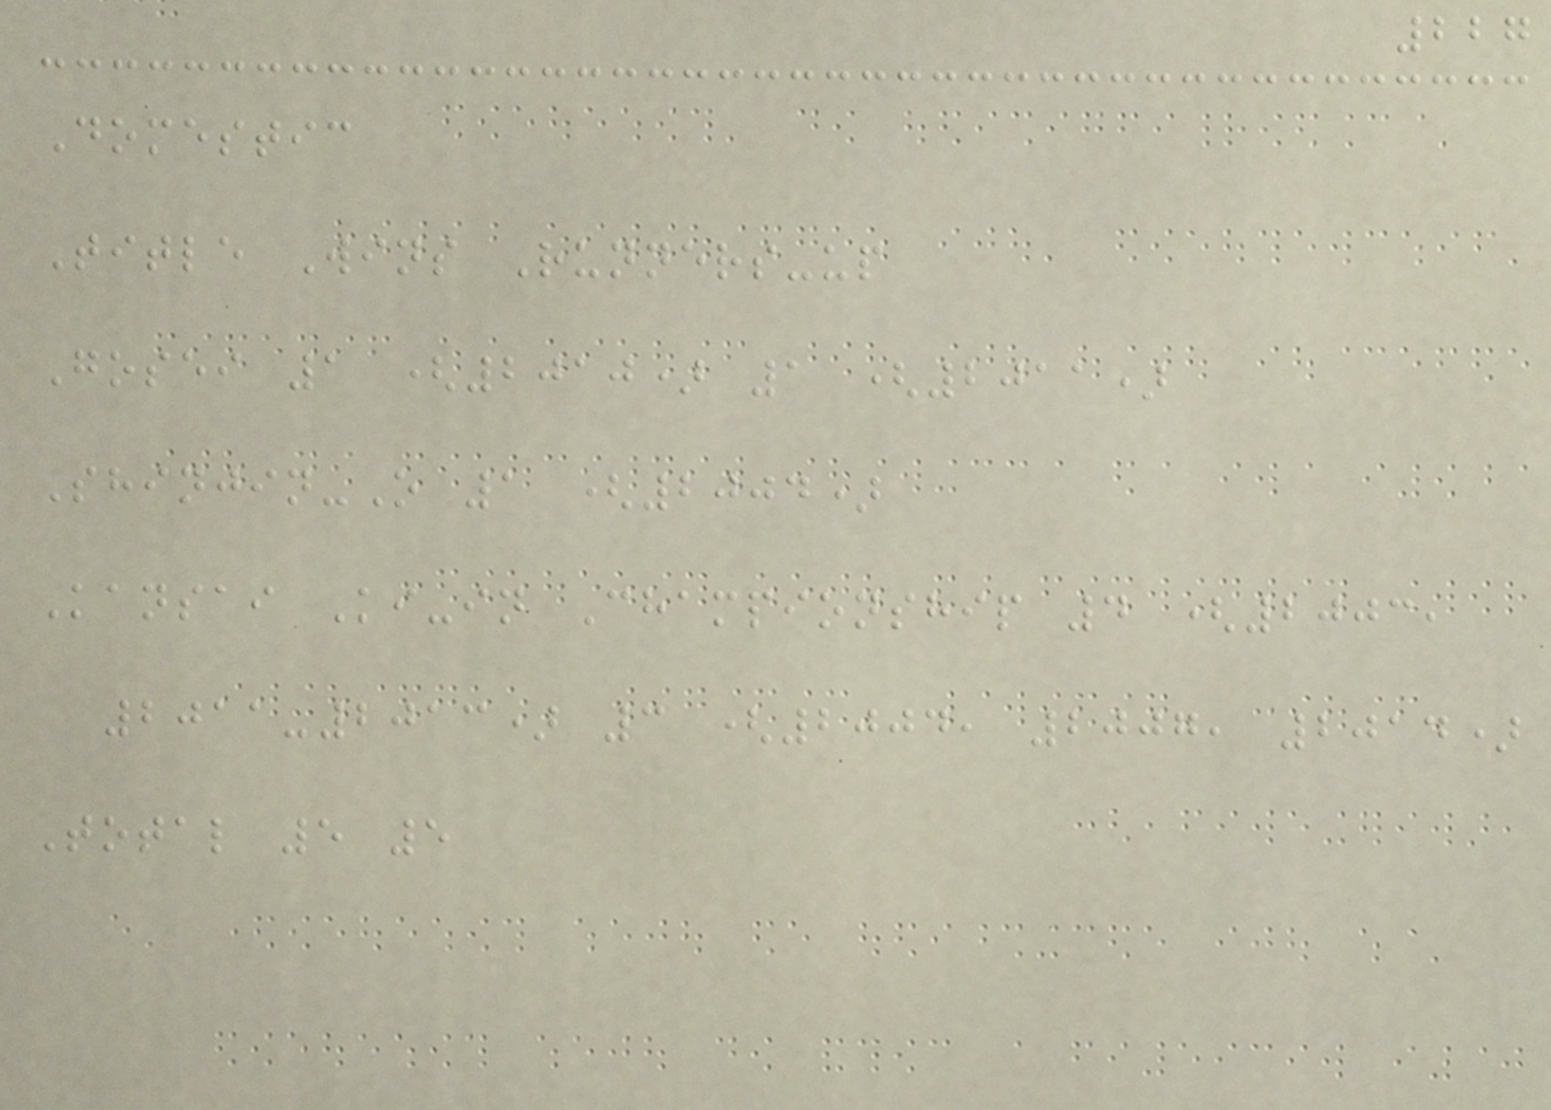227
Domestic
Title Wins Runners-up
Gosei 1 (2010) 1 (2011)
Shinjin-O 1 (2004)
Kansai Ki-in Championship 4 (2003,
2011-2013) 3 (2004, 2007, 2014)
Total 5 5
